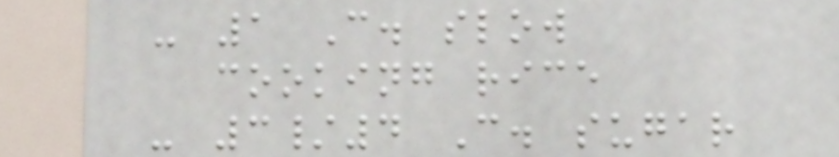- 1 C. slow
cooking rice
- 3/4 C. sugar
